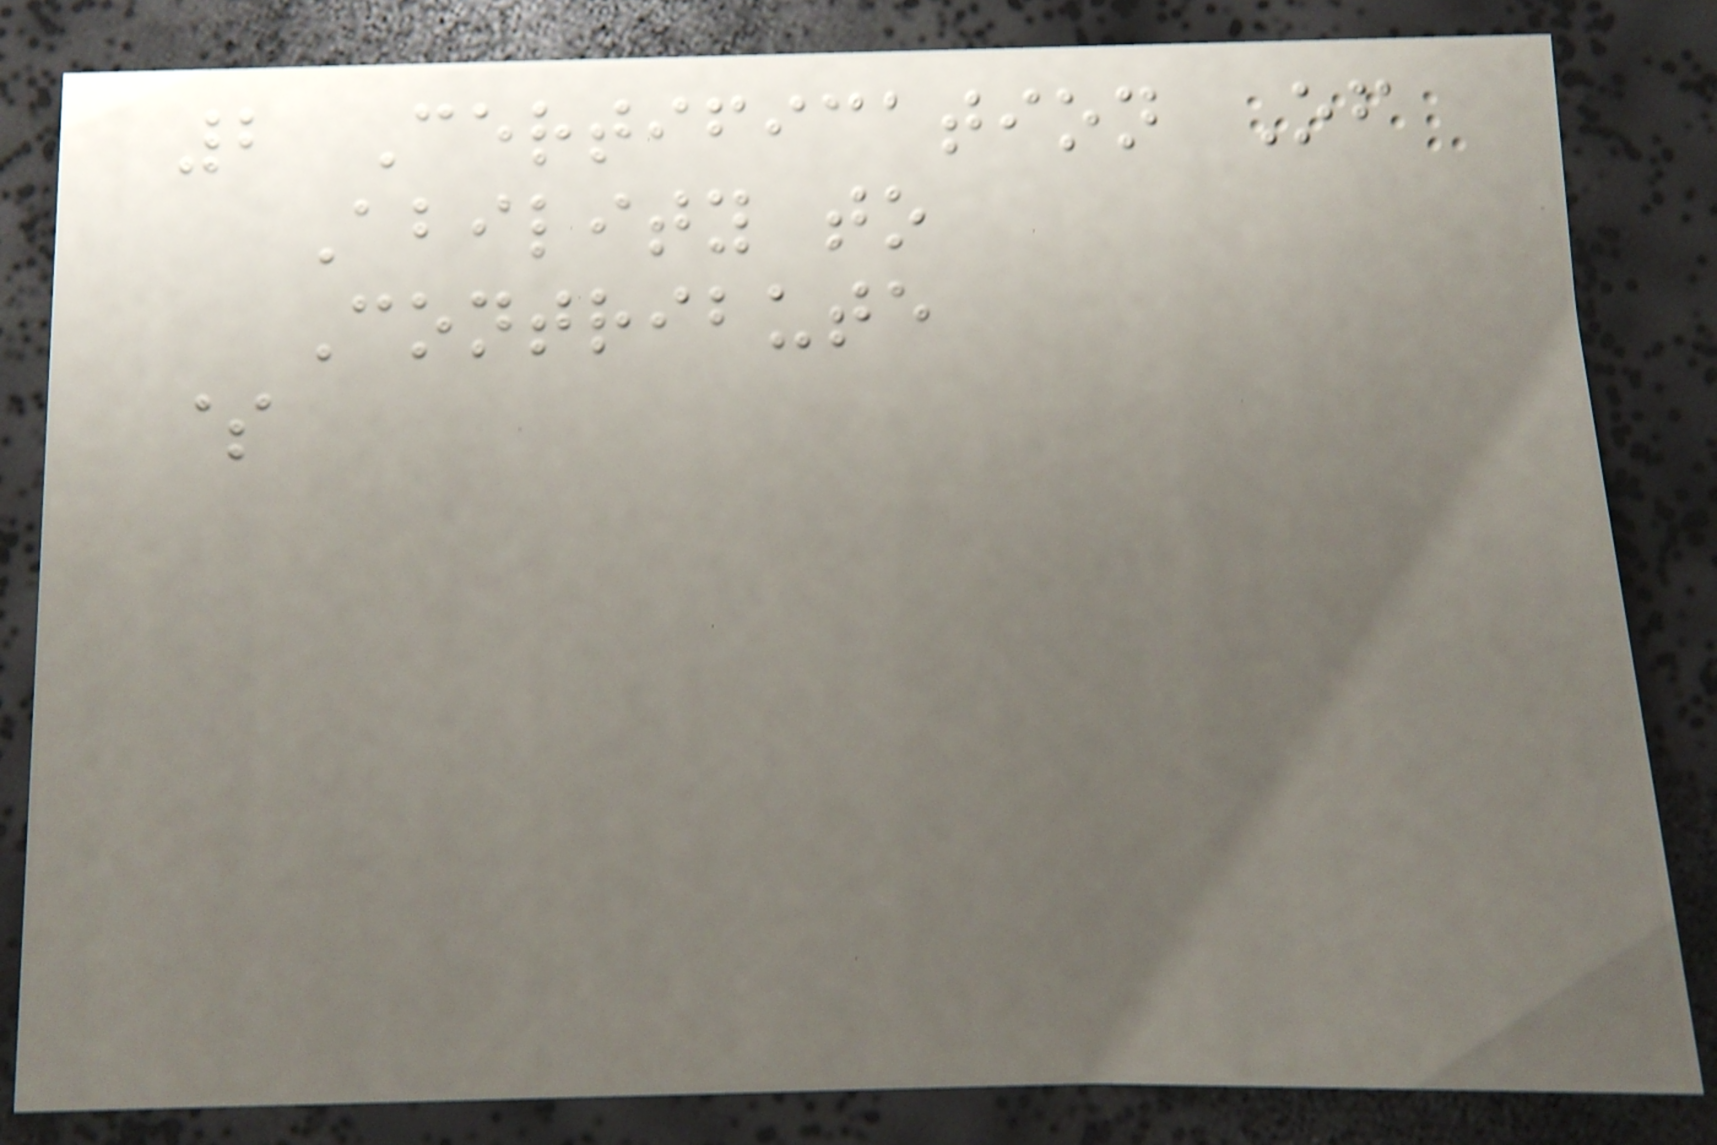2 Certification Of
Ability to
Contribute
$
